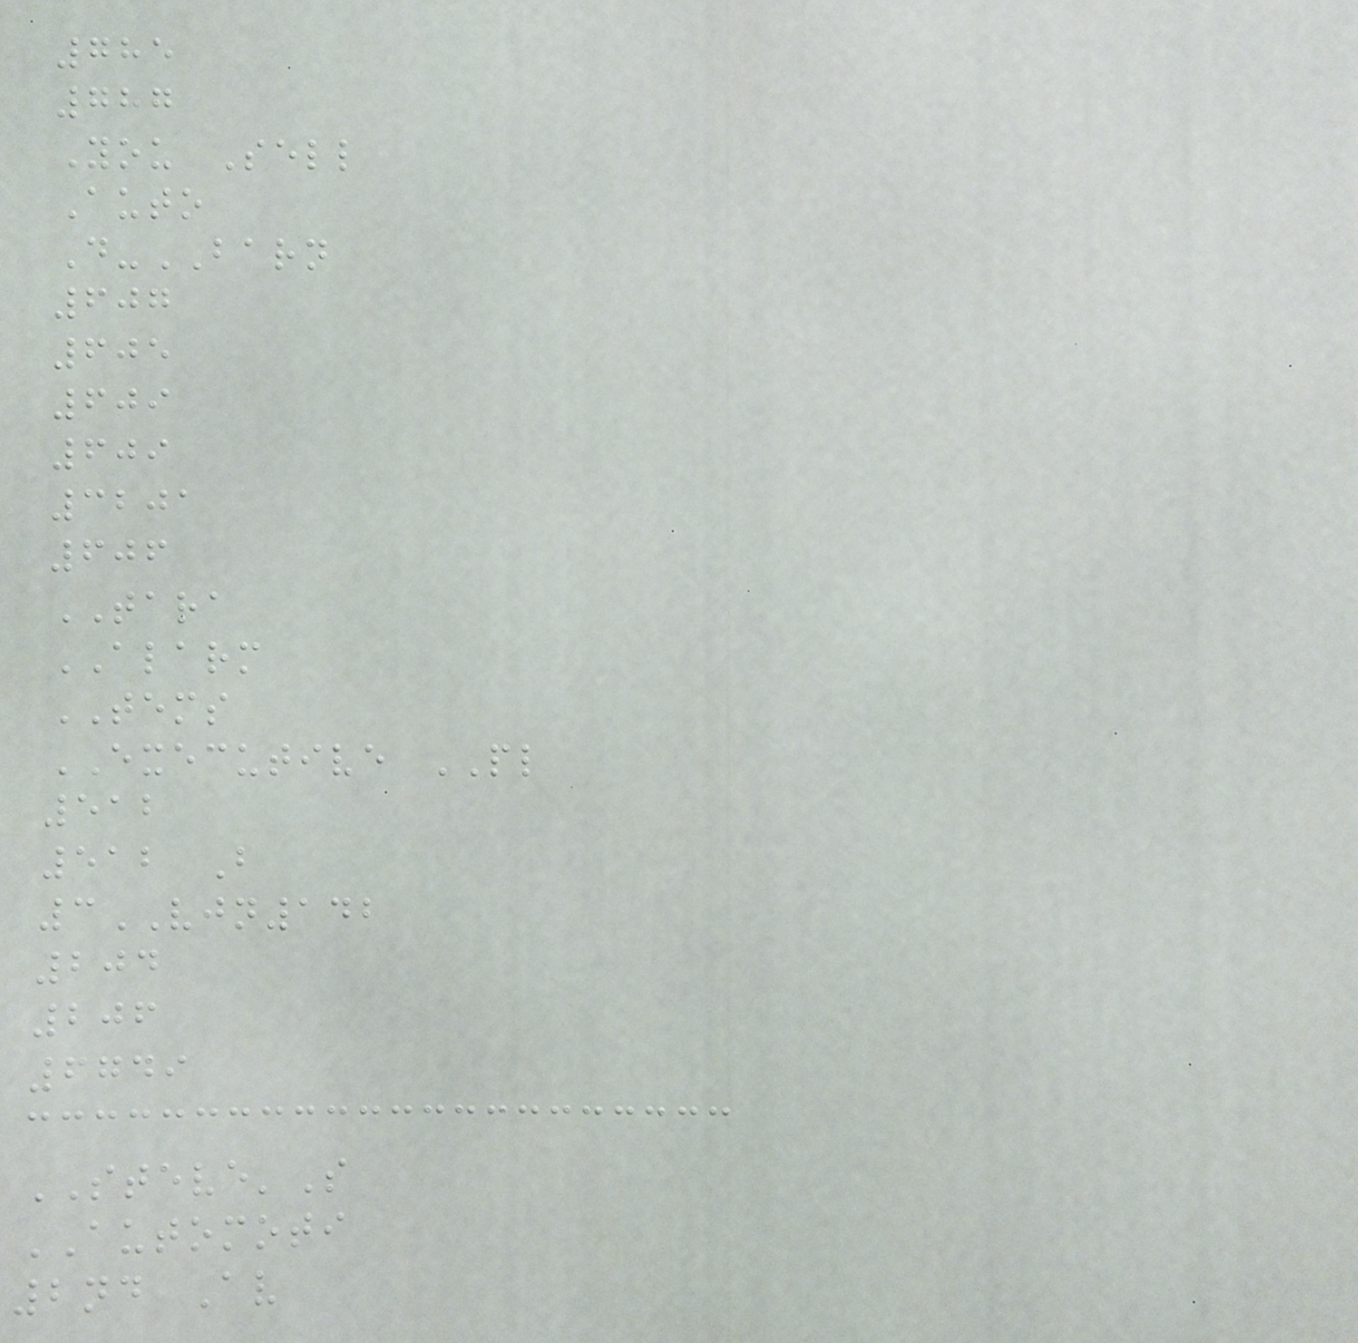785
787
You Sell
Auto
D-BARN
607
605
609
609
3201
606
TARA
ALARM
TEMS
EXECUTIVE PL
512
512 B
3VJN142
204
206
6749
STEVE'S
AUTOMOTI
2nd Av
